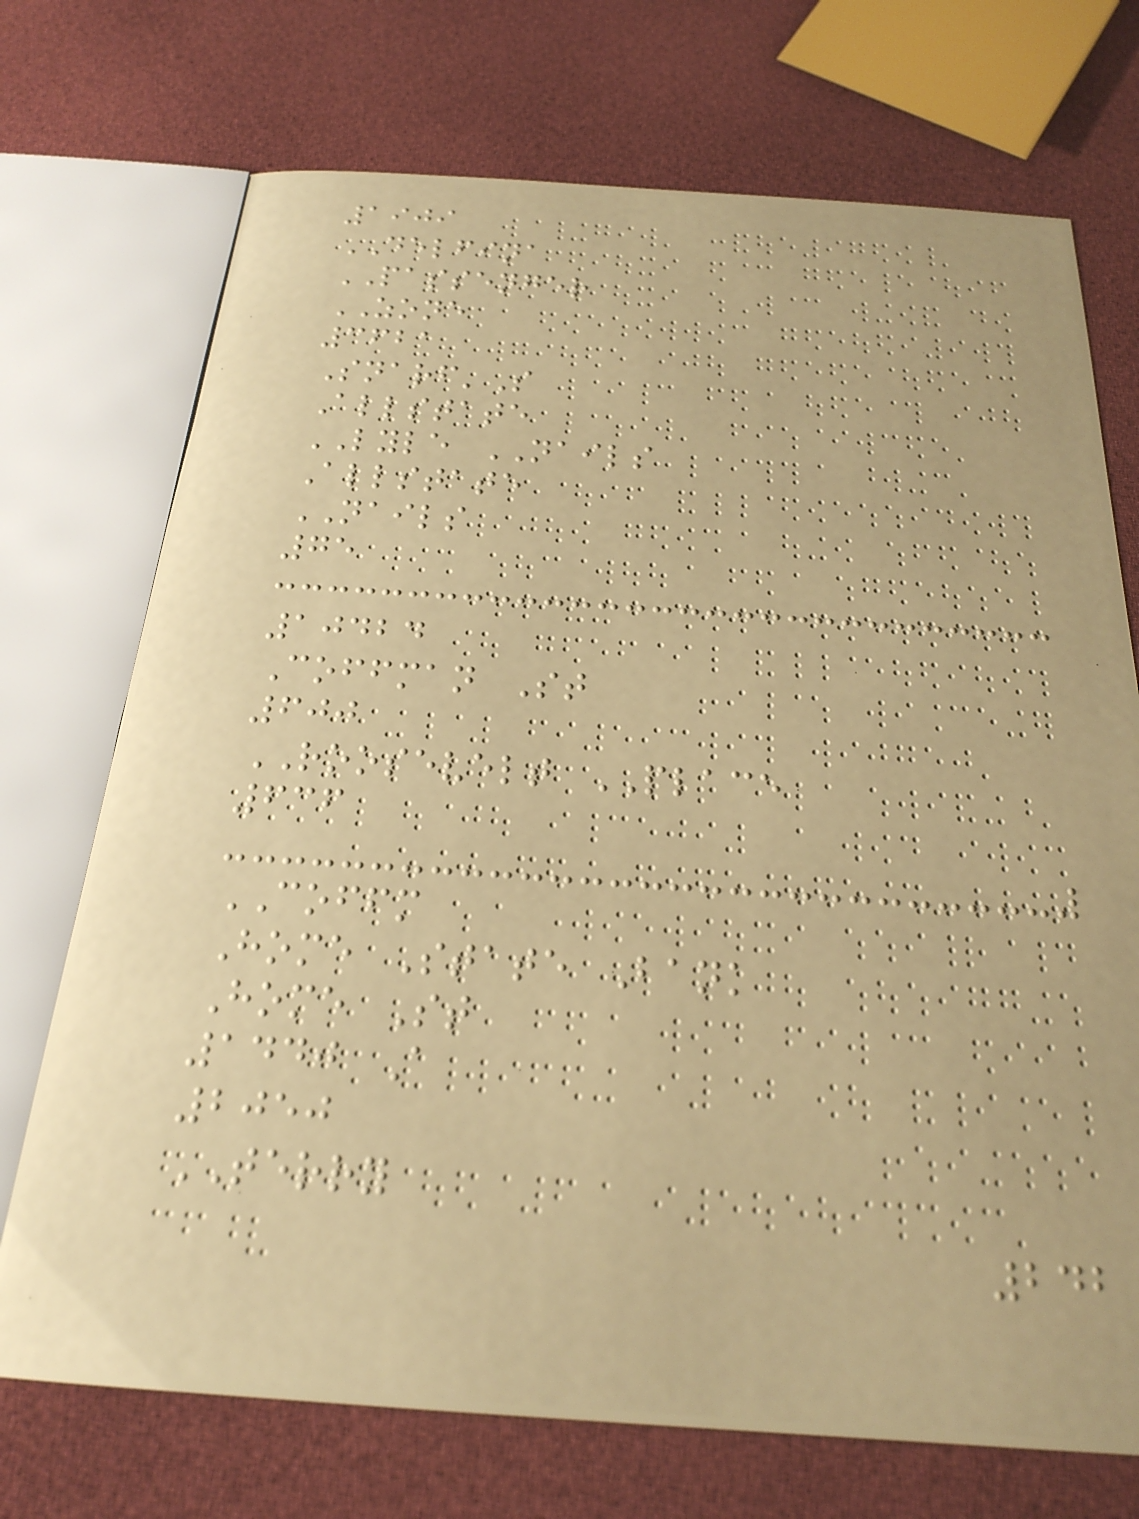1909
DELFINA
PASSENGER
ZONE
3621
Snarf'S
Allstate
LYLE NAILS
Allstate
NAILS
75
10424
Coffman St
600
ROOSEVELT PLACE
636
COFFM
Home State Bank
Home St
1440 A
2050
TERRY
242
